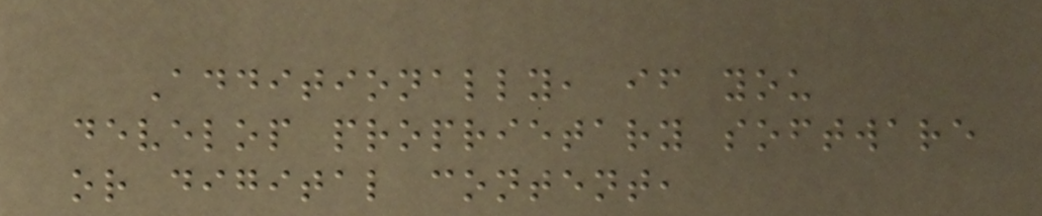Additionally, if you
develop proprietary software
or digital content,
